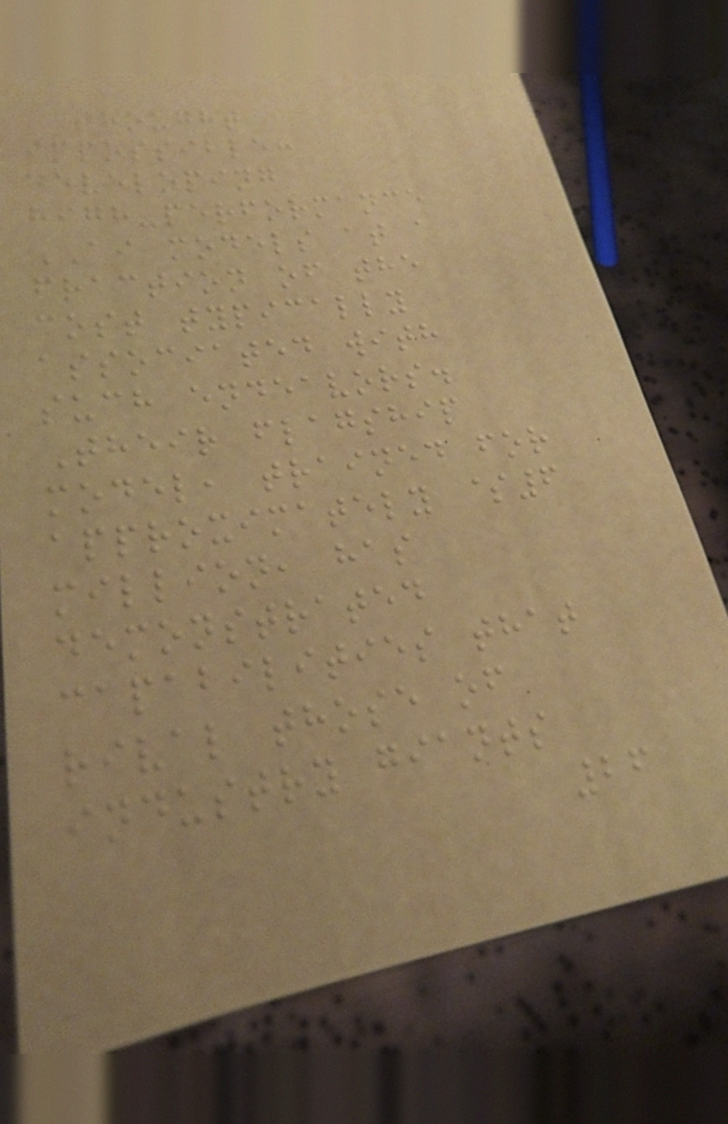thought
impossible:
developing
high-performance
AI models at a
fraction of the
cost typically
associated with
such endeavors.
Their flagship
model, trained for
approximately $6
million, has
demonstrated
capabilities that
rival those of
industry giants
26
